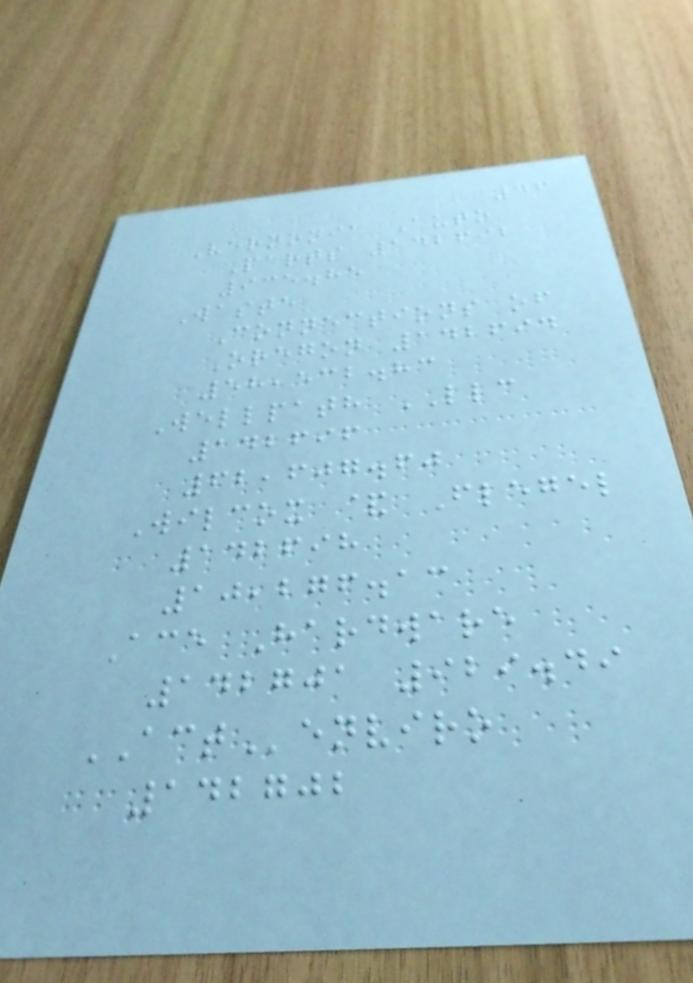46
Vernonia Auto
Parts 142692
935.85
Waste
Connections of
Oregon 142694
58,532.83
Wellpath LLC
142696
62,607.60
Wilcox & Flegel
142698
10,276.13
Ace Hardware
142701 929.49
ACTenviro
142702
